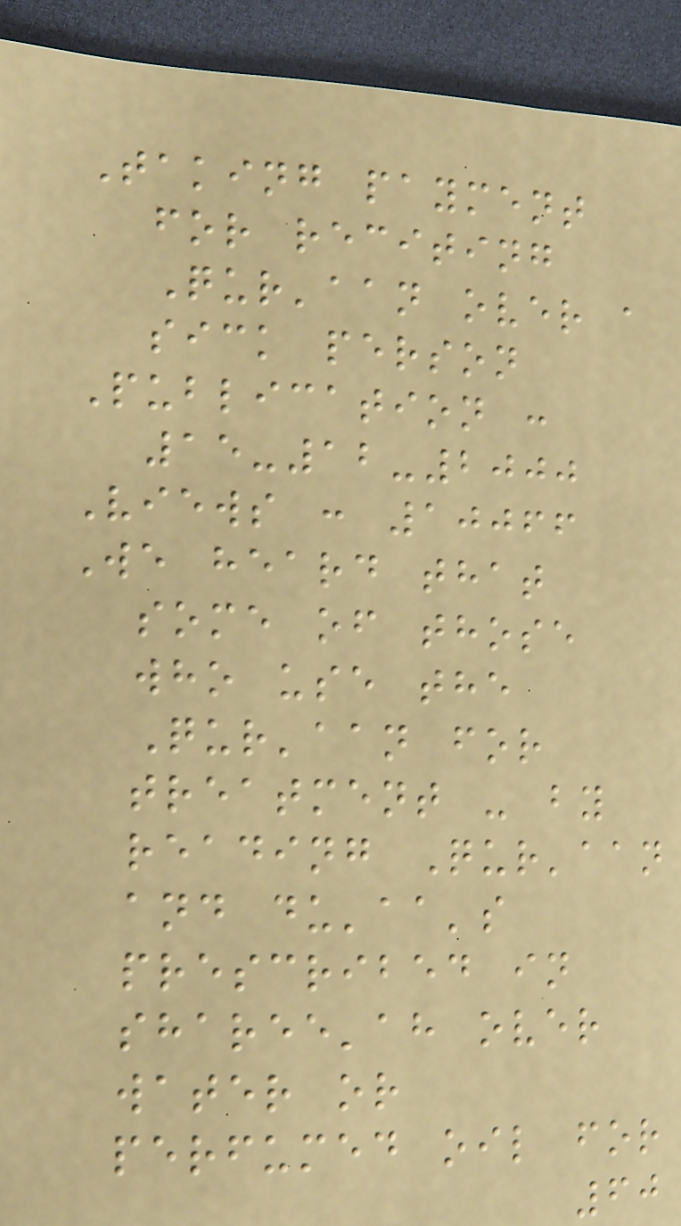Taking payment
for reciting
Qur'aan over a
sick person
Publication :
15-12-2000
Views : 10066
We heard that
some of those
who use the
Qur'aan for
treatment - by
reading Qur'aan
and du'aa's
prescribed in
sharee'ah over
water or
perfumed oil for
60
